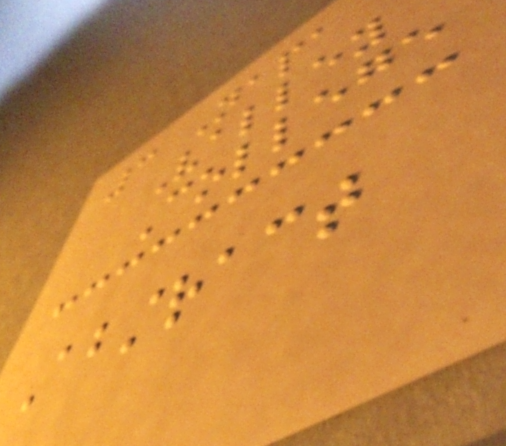3 Napa
Valley
College
Abstract
